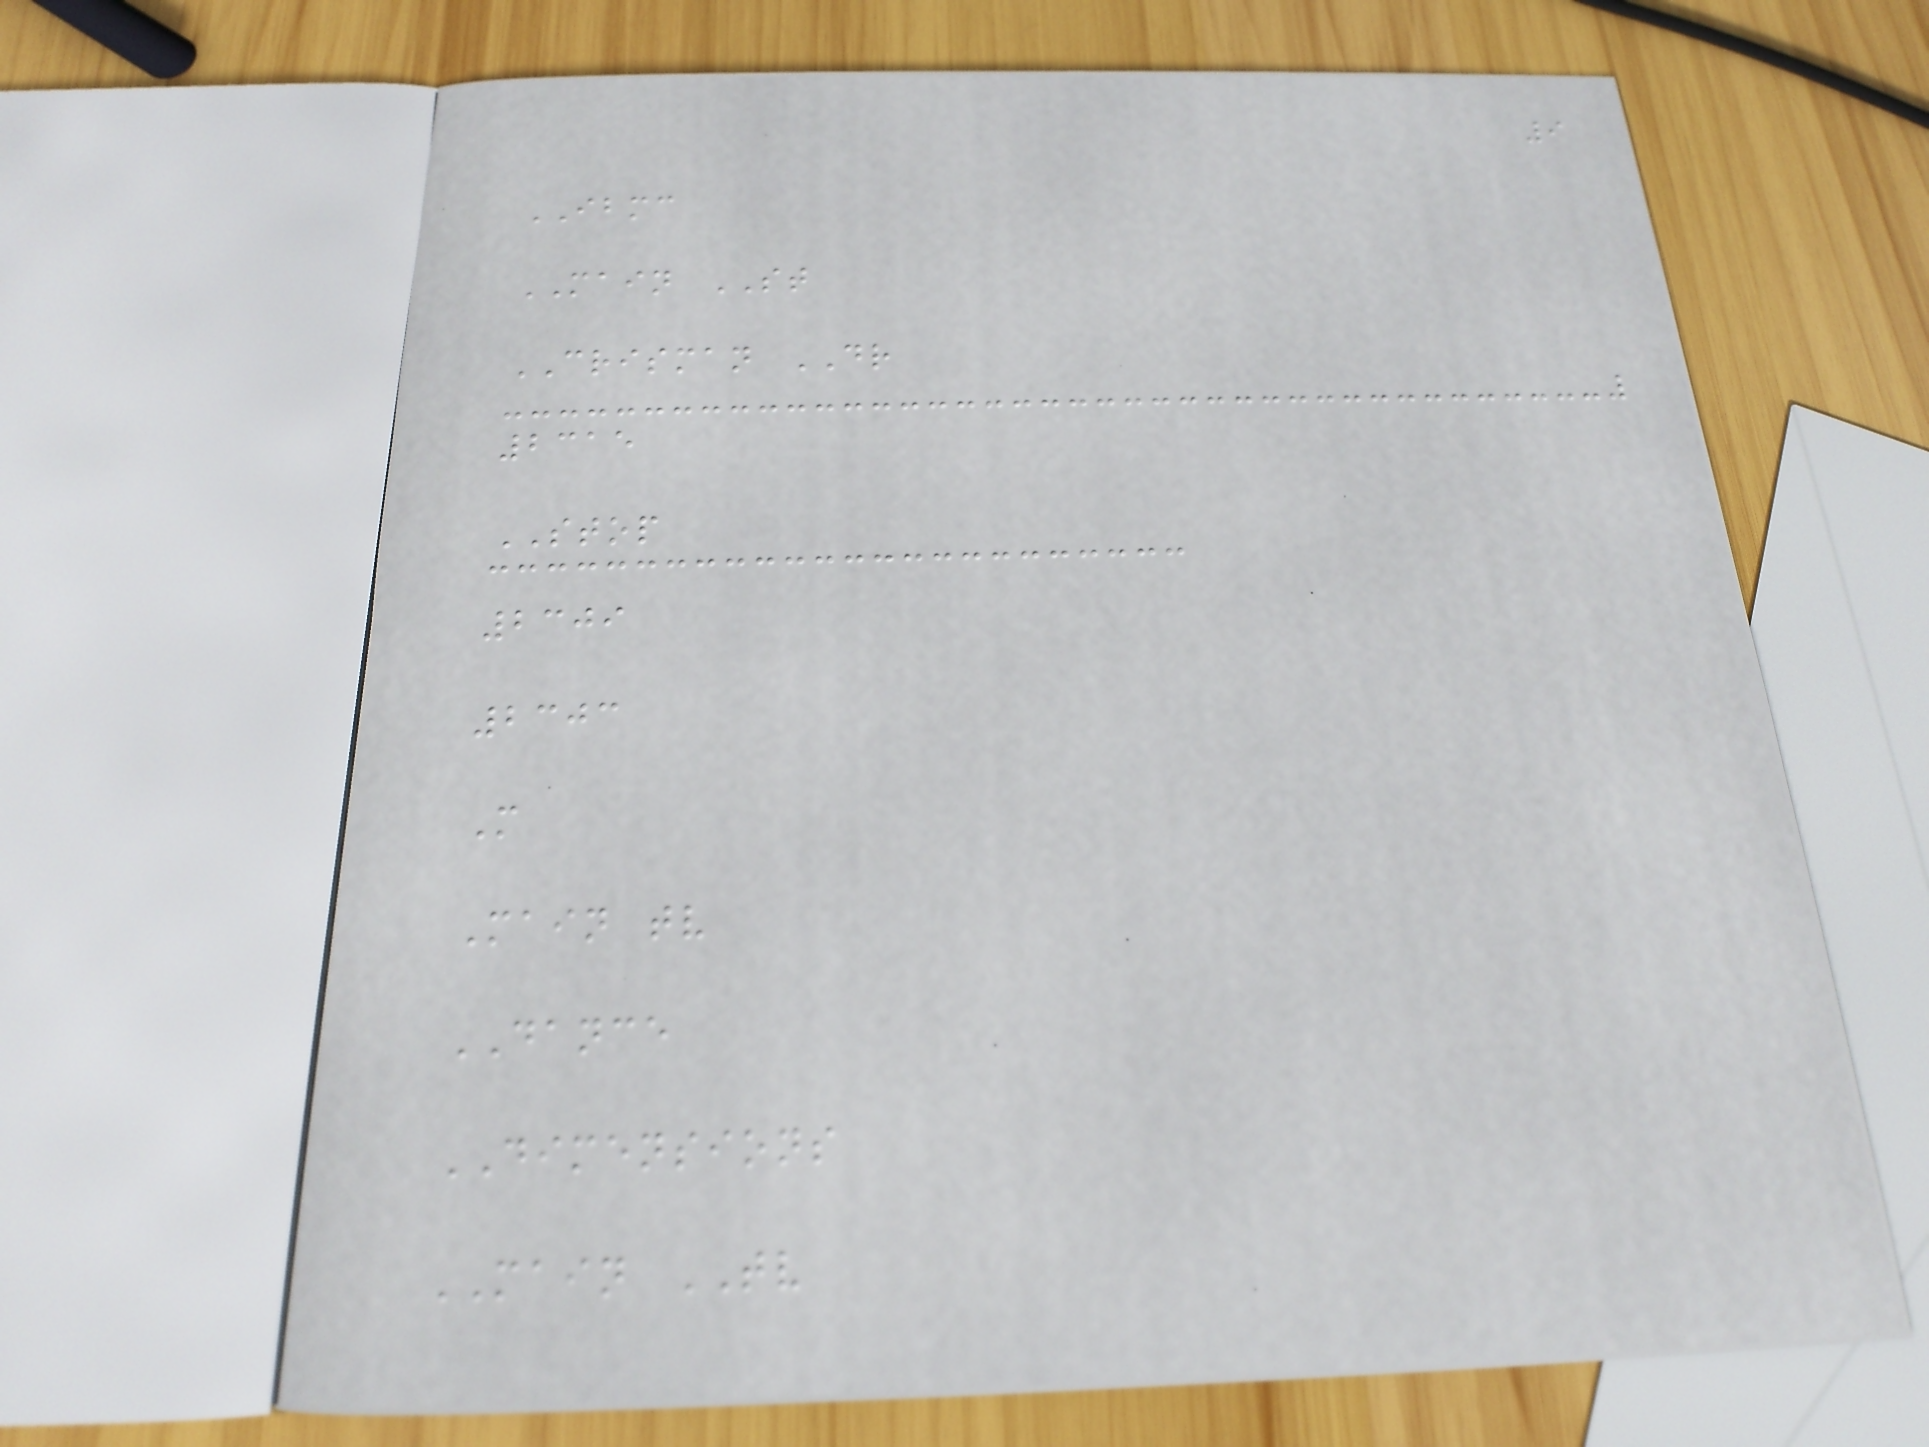9
IBMC
MAIN ST
CRISMAN DR
2315
STOP
2309
2303
M
Main tv
DANCE
DIMENSIONS
MAIN TV
